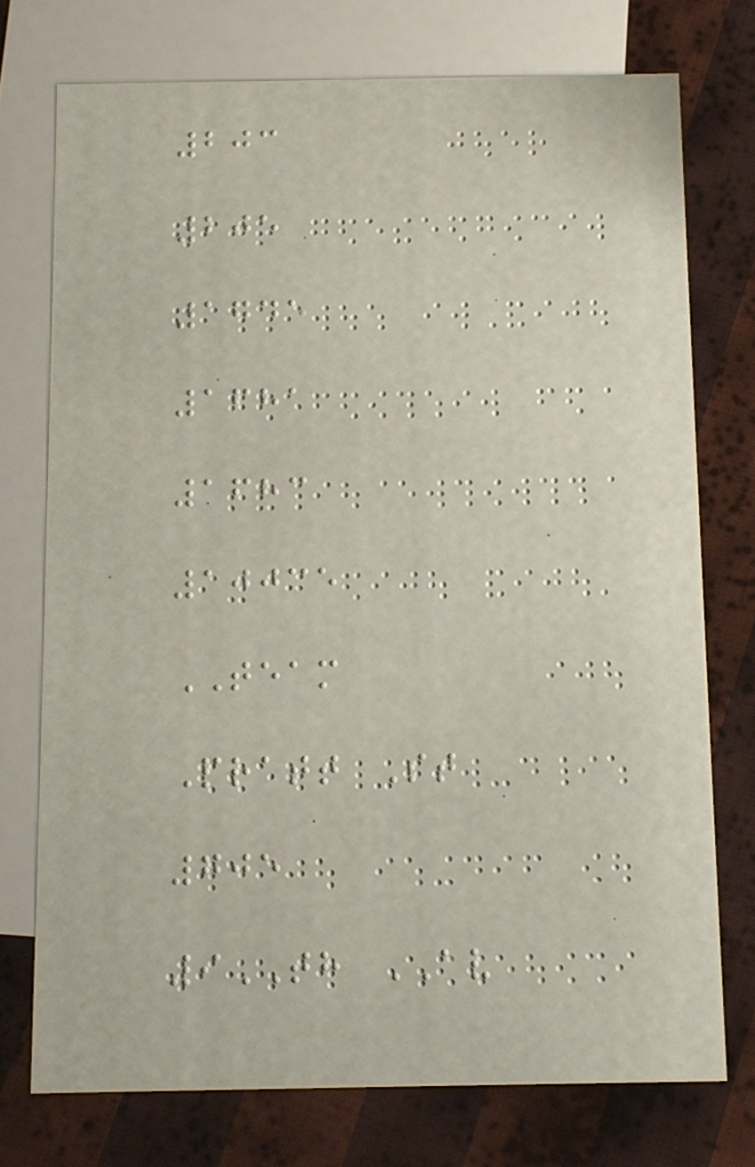203
205
1745
1681
1683
10035
TEAM
Pratt St
705
9TH AV
